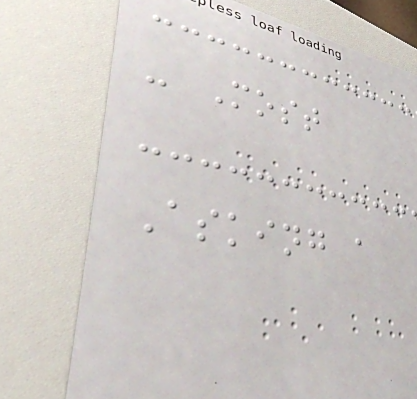- Most
Asking a
